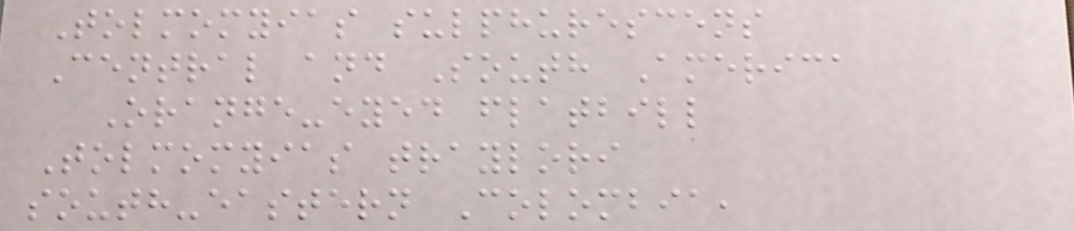Tolmomyias sulphurescens
Central and South America
Orange-eyed flatbill
Tolmomyias traylori
south-eastern Colombia,
